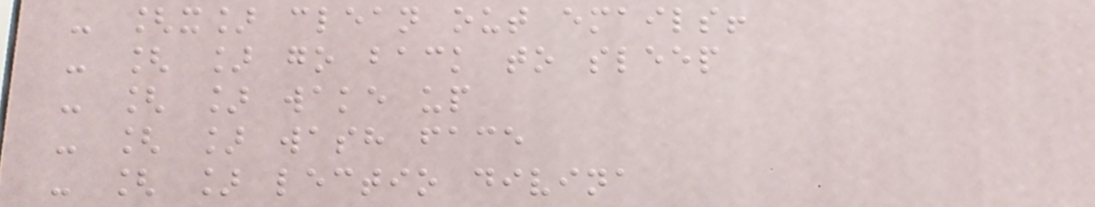- [x] clean out emails!
- [ ] go back to sleep
- [ ] wake up
- [ ] wash face
- [ ] lectio divina
